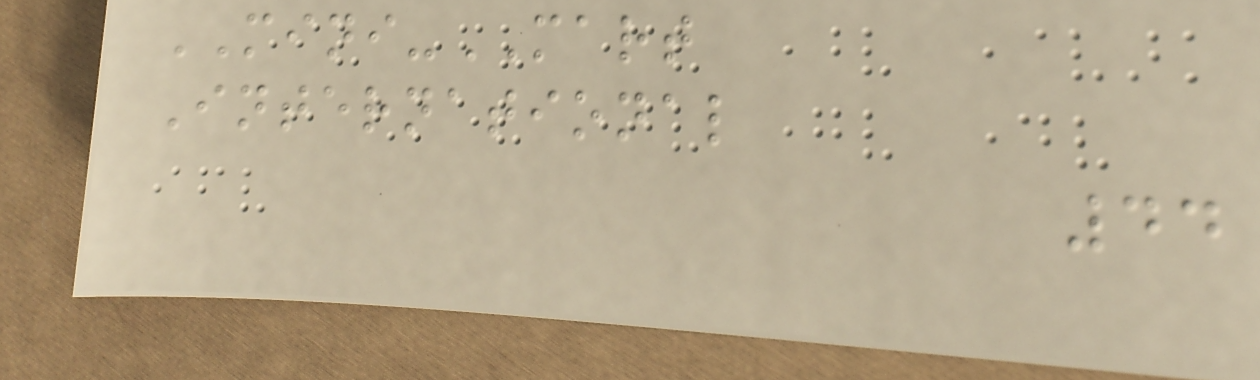MINI-MART
International
44
